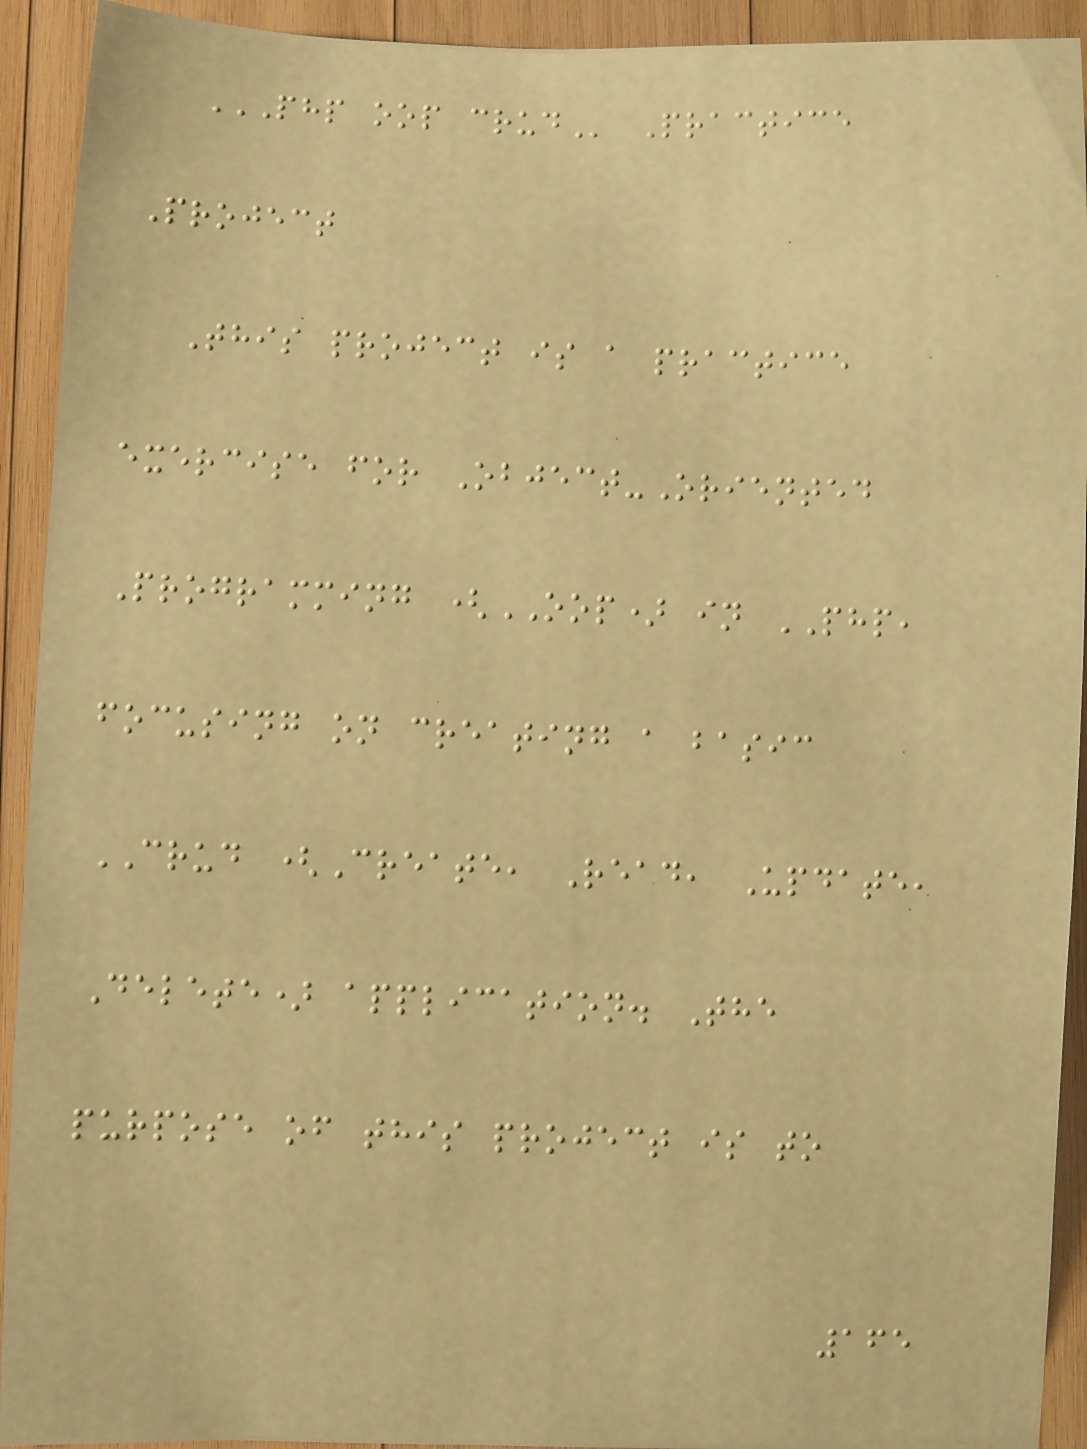PHP OOP CRUD Practice
Project
This project is a practice
exercise for Object-Oriented
Programming (OOP) in PHP,
focusing on creating a basic
CRUD (Create, Read, Update,
Delete) application. The
purpose of this project is to
165
